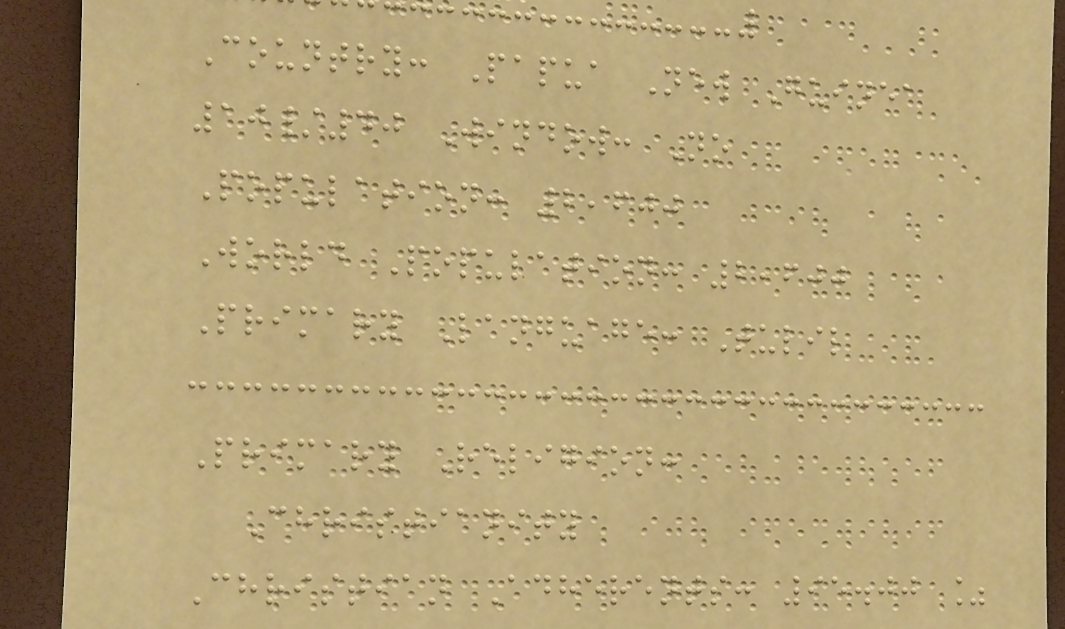Country: Papua New Guinea
10/40 Window: No
Population: 2,600
World Population: 2,600
Primary Language: Tulil
Primary Religion:
Christianity
Christian Adherents: 95.00 %
